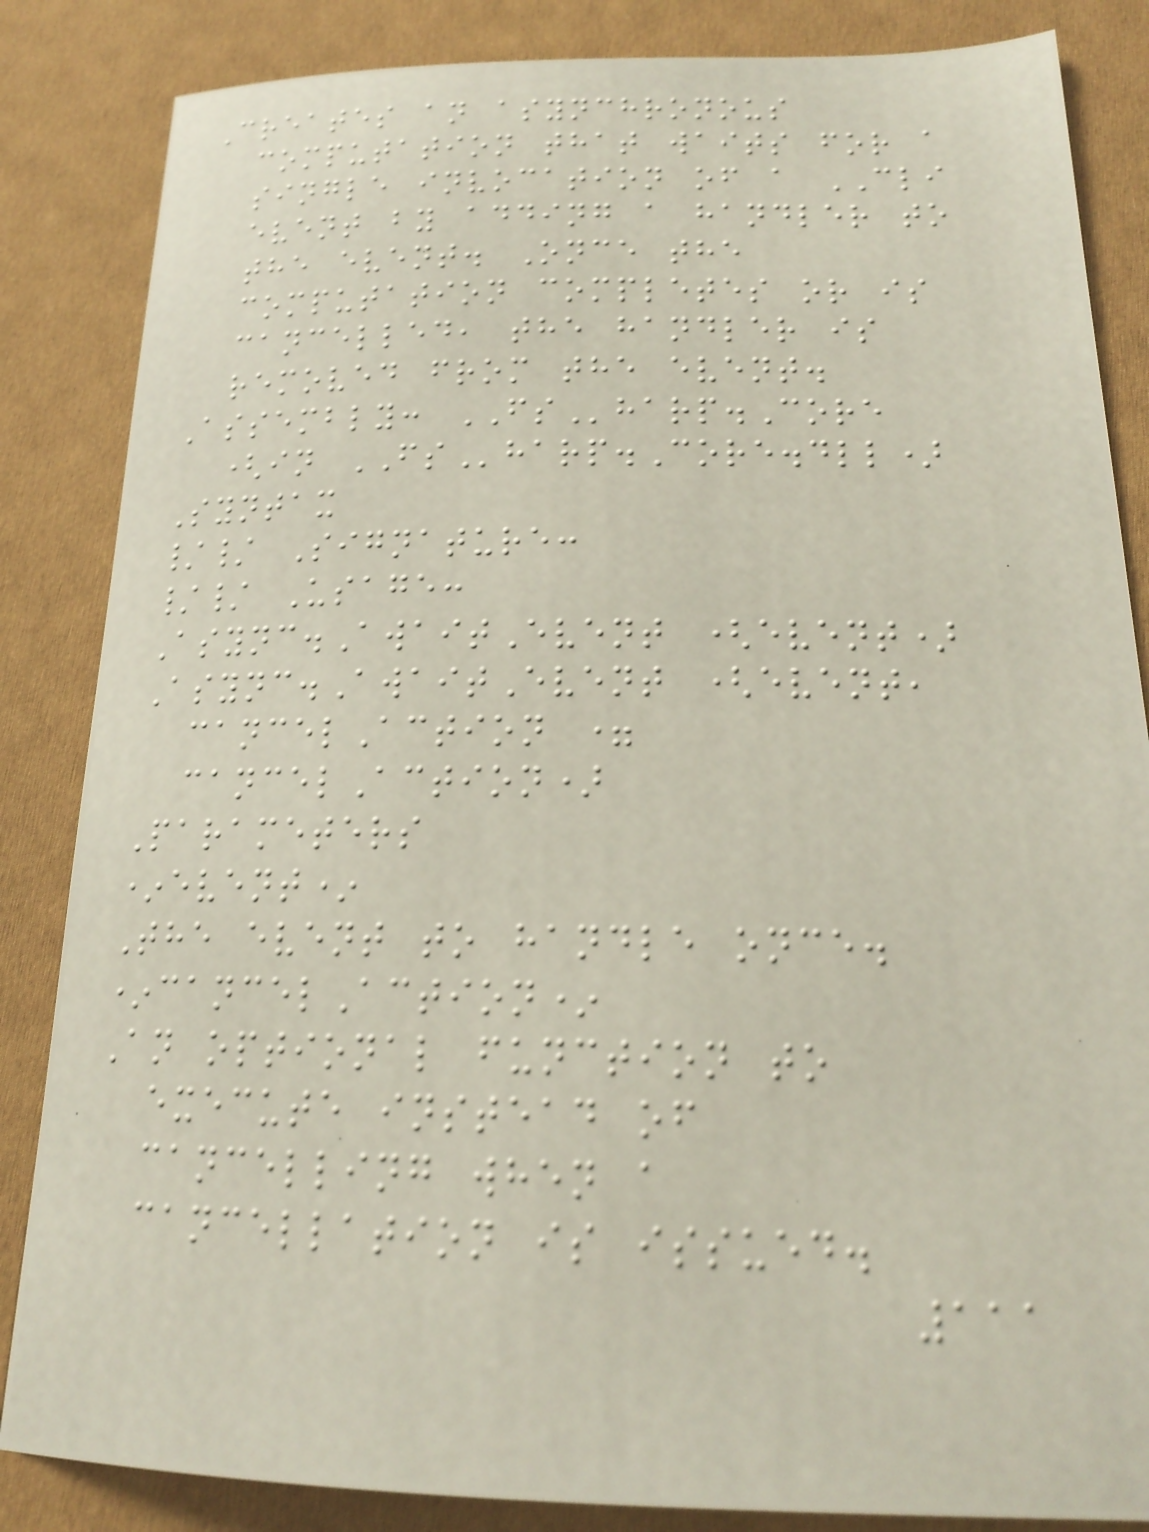Creates an asynchronous
computation that waits for a
single invocation of a CLI
event by adding a handler to
the event. Once the
computation completes or is
cancelled, the handler is
removed from the event.
Assembly: FSharp.Core
(in FSharp.Core.dll)
Syntax
// Signature:
// Usage:
Async.AwaitEvent (event)
Async.AwaitEvent (event,
cancelAction =
cancelAction)
Parameters
*event*
The event to handle once.
*cancelAction*
An optional function to
execute instead of
cancelling when a
cancellation is issued.
111
